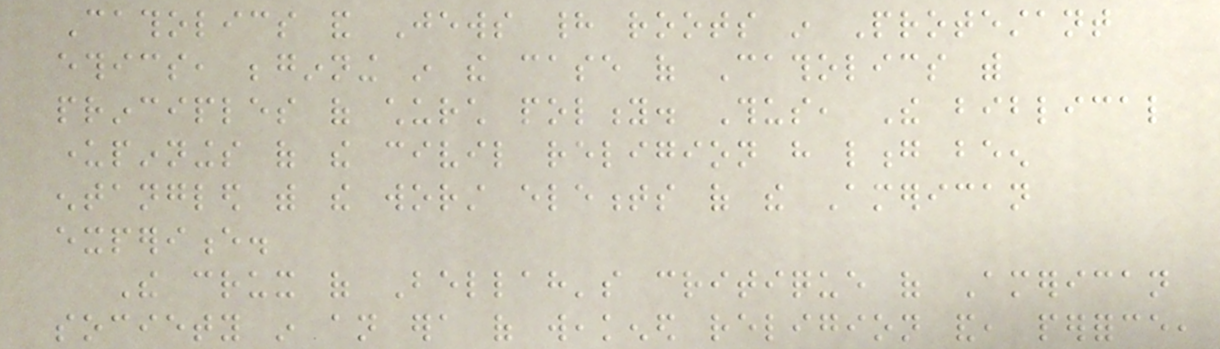Catholics and Jews had roots in Protestant
ethics, beginning in the case of Catholics with
principles of church polity. Thus, The biblical
underpinnings of the civil religion have long been
entangled with the worst elements of the American
experience.
The crux of Bellah's critique of American
society in an era of weakened religion and, perforce,
